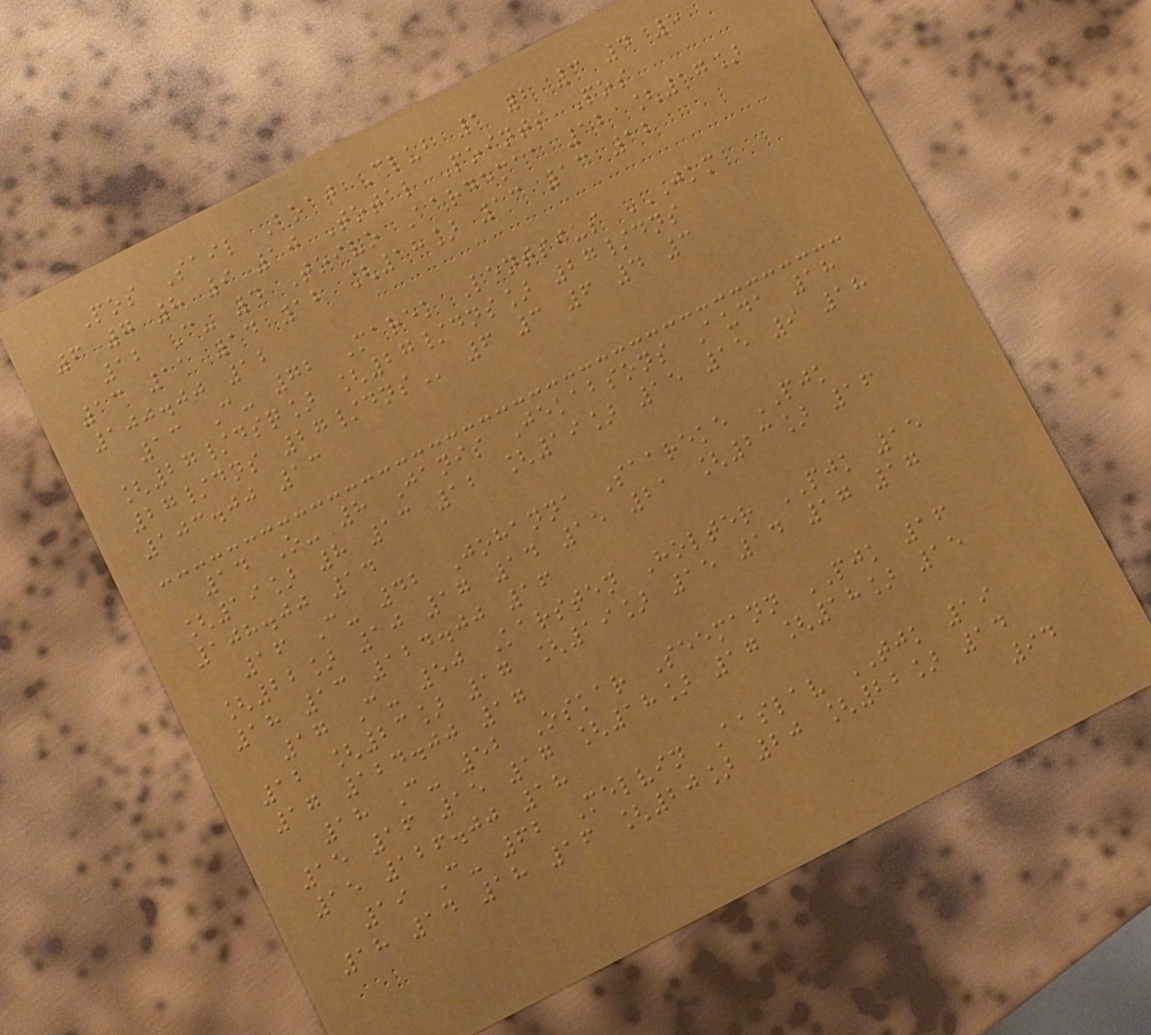Pos Sail Boat Club 1 2 3 4 5
6 7 8 9 10 Total Points Pos
12 C- 4 Toivo Aardemaa 12 [17]
13 11 14 12 [18] 13 13 12
100.00 12
13 C- 72 Marek Lentsius JKM
[27/DSQ] [27/DNS] 27/DNS
27/DNS 27/DNS 6 3 6 4 3
103.00 13
14 O- 8 Janis Jekabsons Auda 18
[19] 8 13 12 [19] 15 15 9 18
108.00 14
16 C- 42 Johanna Saareke PJK
[22] 10 17 14 15 21 [23] 16
18 13 124.00 16
17 C- 50 Karsten Holter PJK 15
12 [23] 17 [19] 15 14 17 17
17 124.00 17
18 C- 52 Oskar Seemann PJK 16
15 16 15 17 [18] 17 [18] 15
15 126.00 18
19 C- 62 Melvin Aaslav TJK 19
18 14 18 16 [20] 20 [22] 14
94
